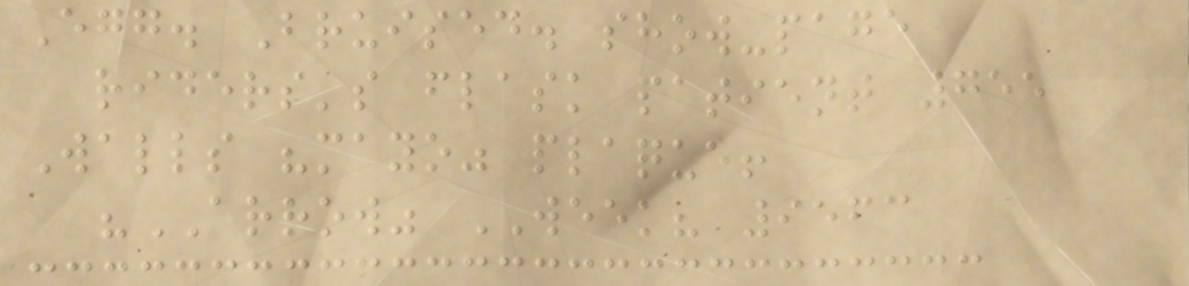Egg. Bruised. show-page
riders's flask patient 755
Walls "mayo" plaque!
"ARROW" WEEK? 9563
